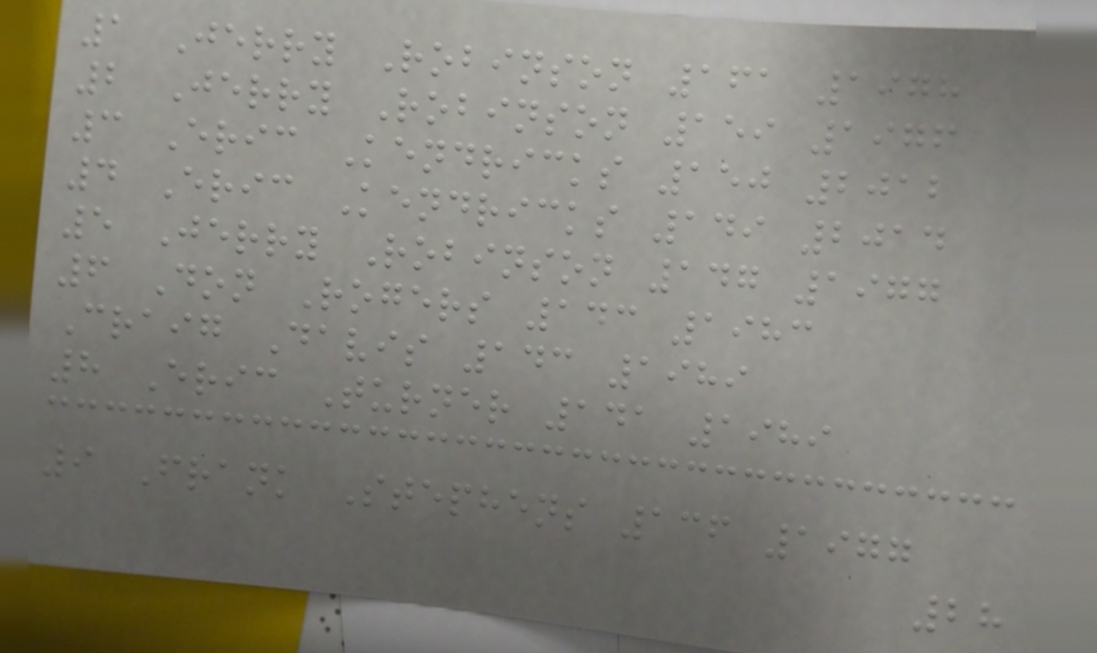1 Jerry Robinson 161 1978
2 Jerry Robinson 159 1976
3 Eric Kendricks 150 2012
4 Eric Kendricks 149 2014
5 Jerry Robinson 147 1977
6 Don Rogers 143 1983
Craig Davis 143 1989
8 Eric Turner 141 1989
9 Frank Stephens 136 1977
28
